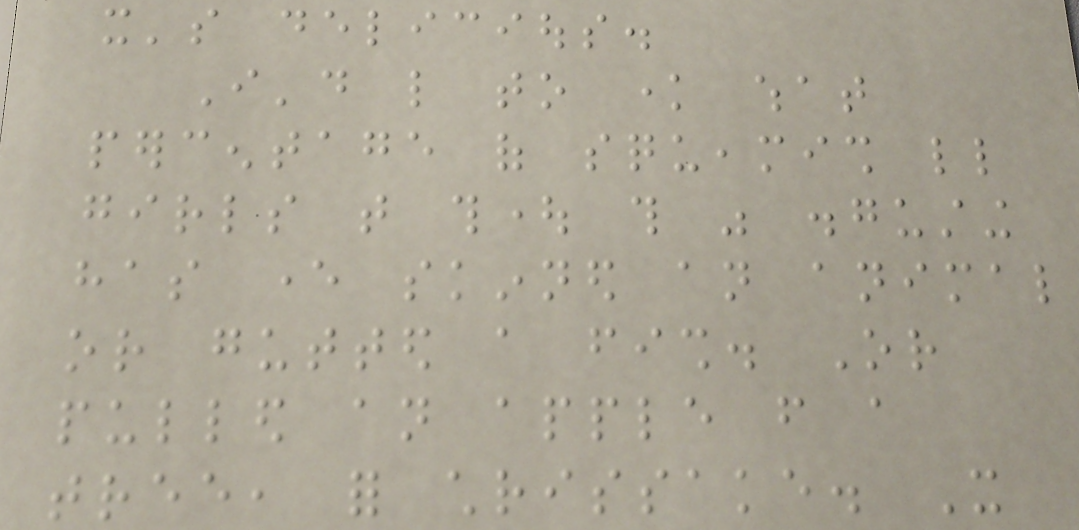it's delicious.
I'd like to know what
percentage of squeamish little
girls that thought this was disgusting
has ever skinned an animal
or gutted a fish. Or
pulled an apple from a
tree, for chrissake. It
